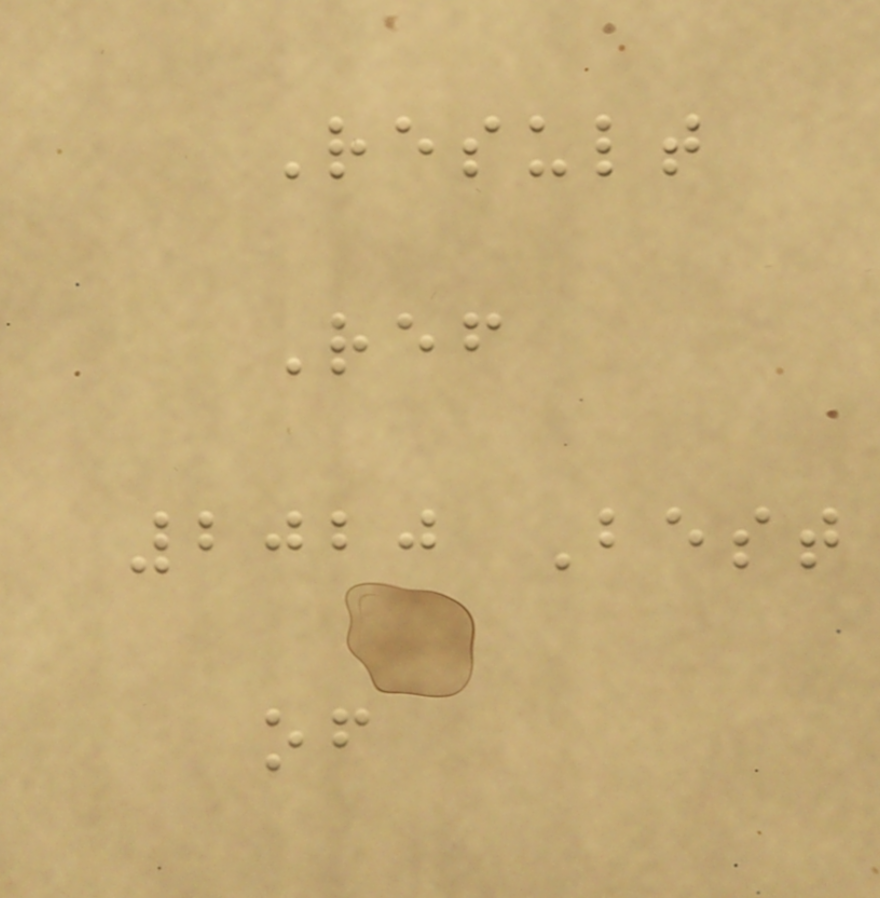Result
Ref
2020 Best
of
